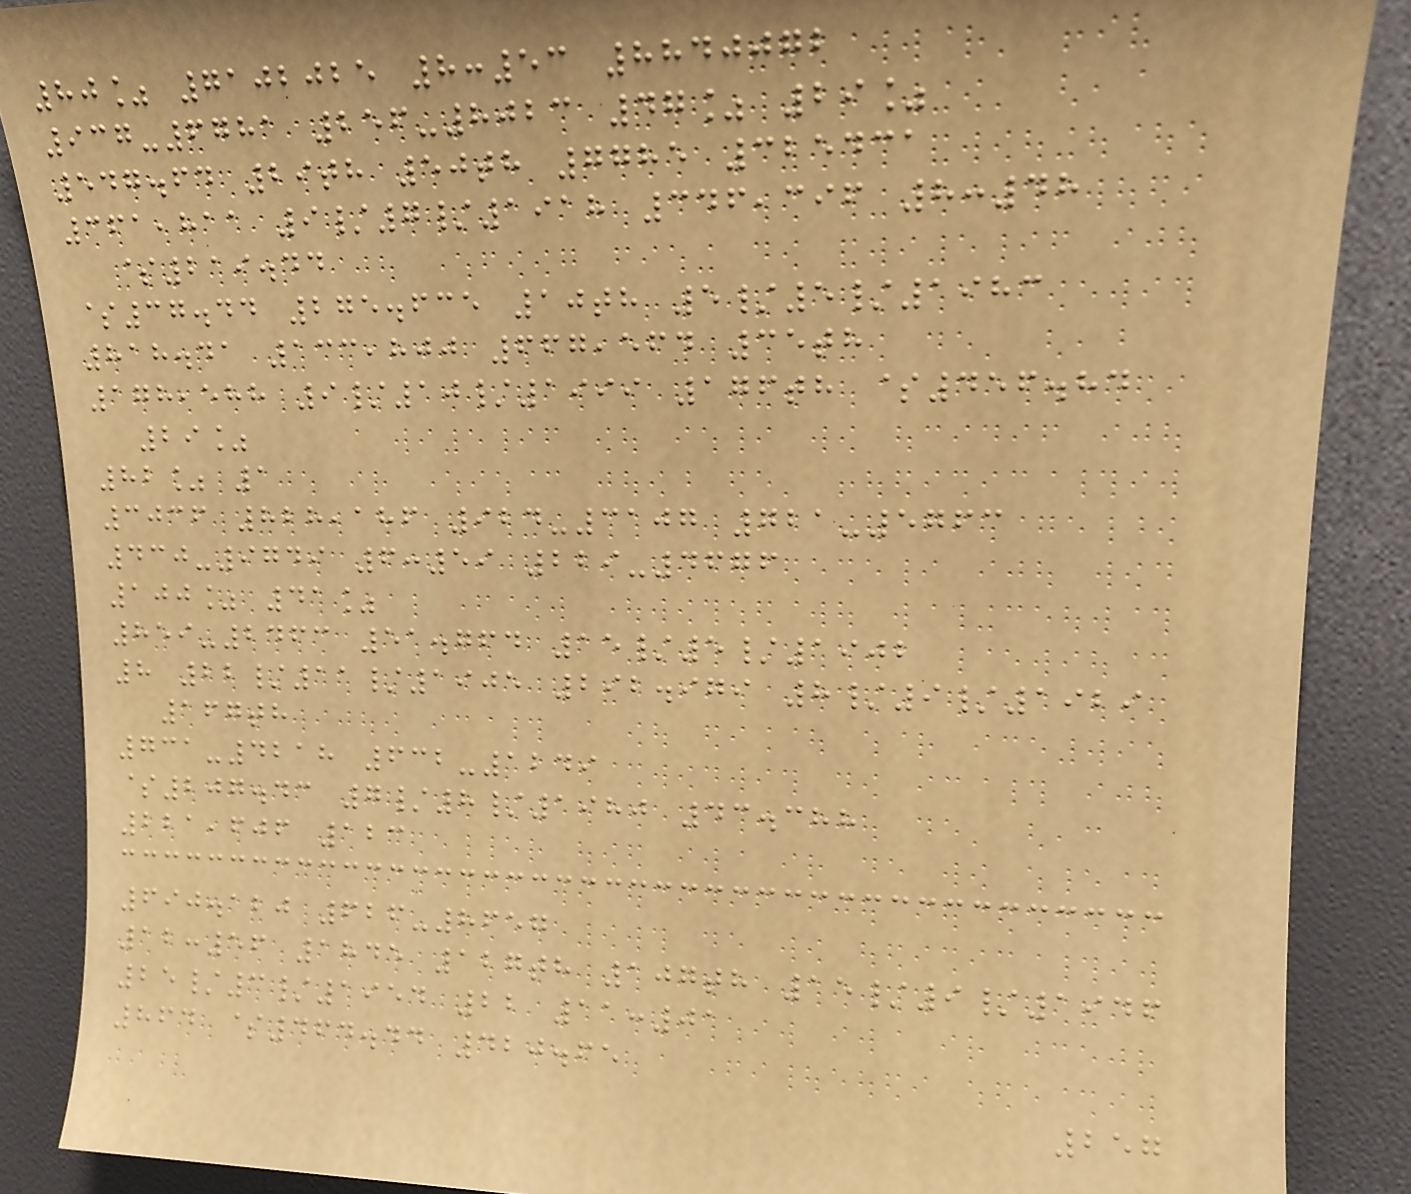80% 7102025 8:53 8840072
937-6781 256-8023 47% 29%
547.64 29th 50th 7785 325431
361,811 9/7/1918 346,396 8:48
$219.44
$37.44 275.635 10th 5/5/1983
818.41 133,800 667,564 35th
178,588 9/10/1999 176th $456.84
29%
82% 1
3036 828,186 924-3107 721-5763
430-9749 6:59 229-4676
100% 41%
859-2463 51.764 15/5/1902
8 22/11/1905 292.979 8/9/1929
167th
731-4218 632-1249
$207.43 7/8/1980 43.388
221,606 123
690.120 626-8657
12:56 1845 127th 107th 15/9/1946
25/3/1954 22 11:01
864 $464.44 420.65
257
